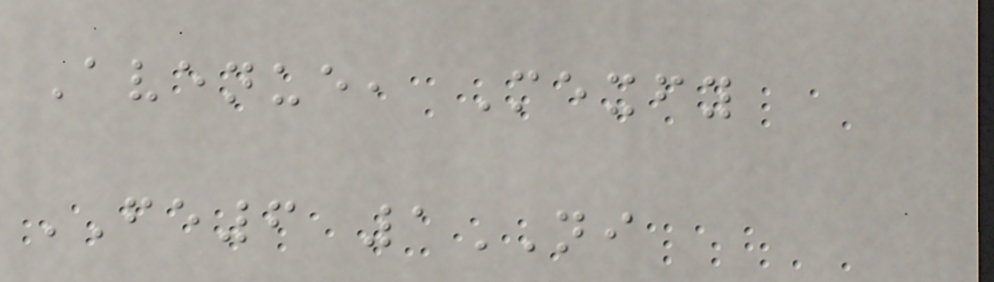Avenue, Mexfy
FE6 1NI
